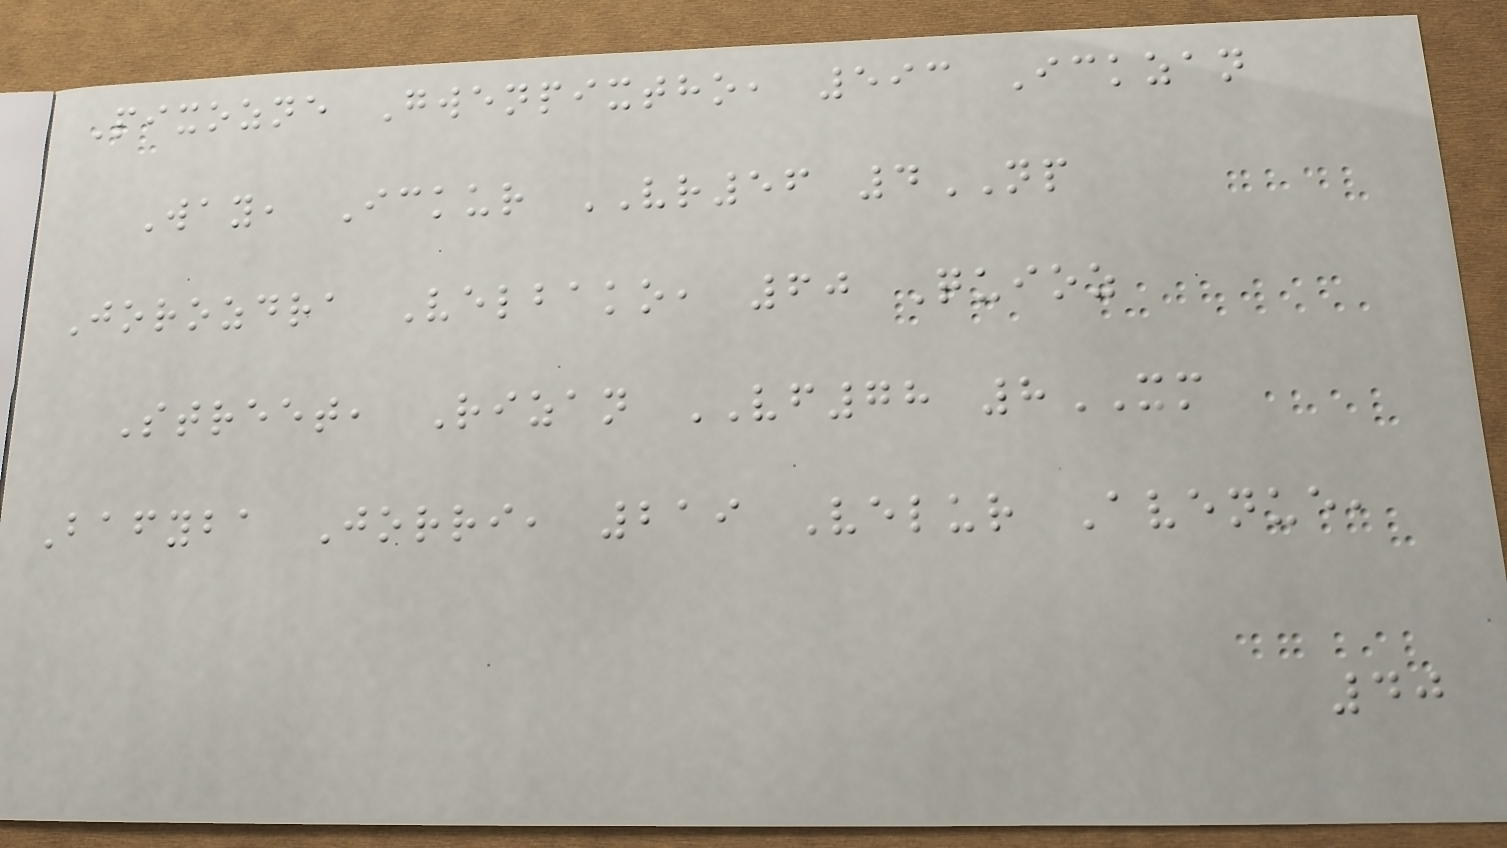Pixozne Gwenpixtho, 593 Ickzan
Way, Ickur VR56 4NP
Jorozdra Velbako, 60 Quioz
Street, Rizan VF78 8XM
Bafyba Jorri, 219 Velur Avenue,
40
